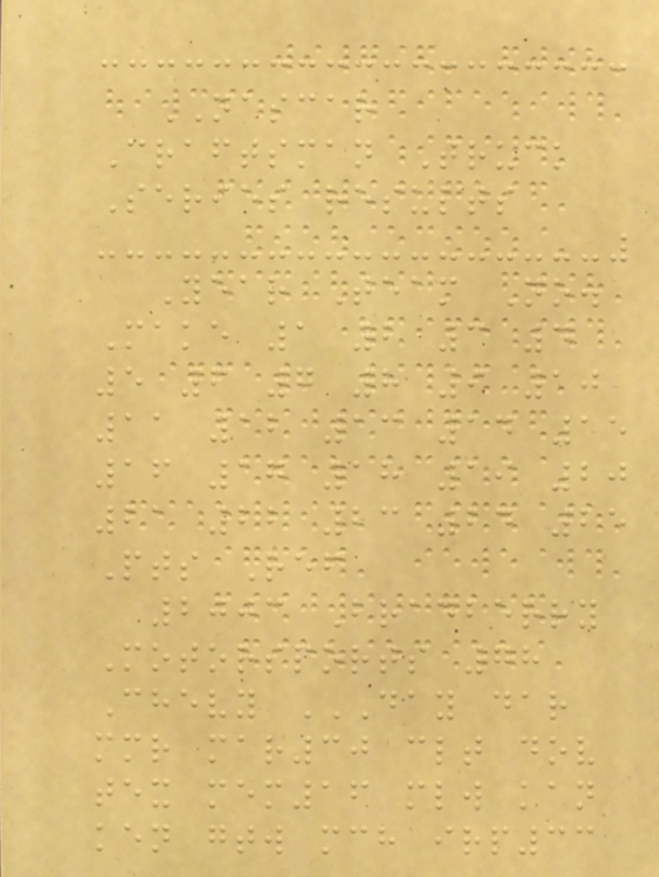NASCAR
Craftsman Truck
Series results
Year Team No.
Make 1 2 3 4
5 6 7 8 9 10
11 12 13 14 15
16 17 18 19 20
21 22 23 24 25
Pts Ref
2003 Bradberry
Motorsports 78
Chevy DAY DAR
MMR MAR30 CLT DOV
TEX MEM16 MLW KAN
KEN GTW MCH IRP33
